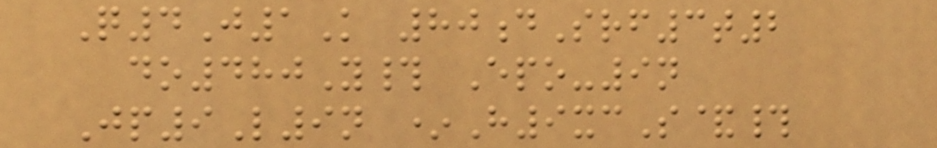Q4J1K 80dSrf3t2
do480Y# Epo-9n
Jp9L9n *H9xcS&#
